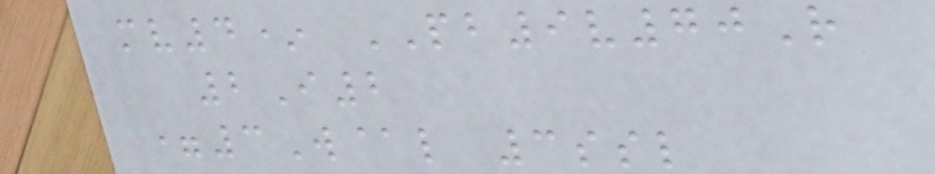mv4* PB9v70R
2I2
=3W@l 3ssl
